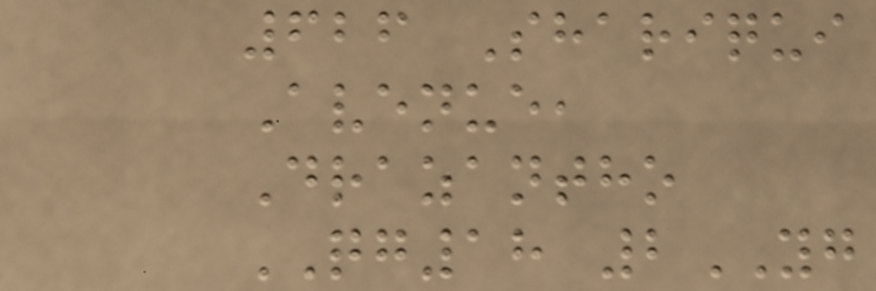626 Shariqui
Avenue,
Drazantho
QG18 2YG
